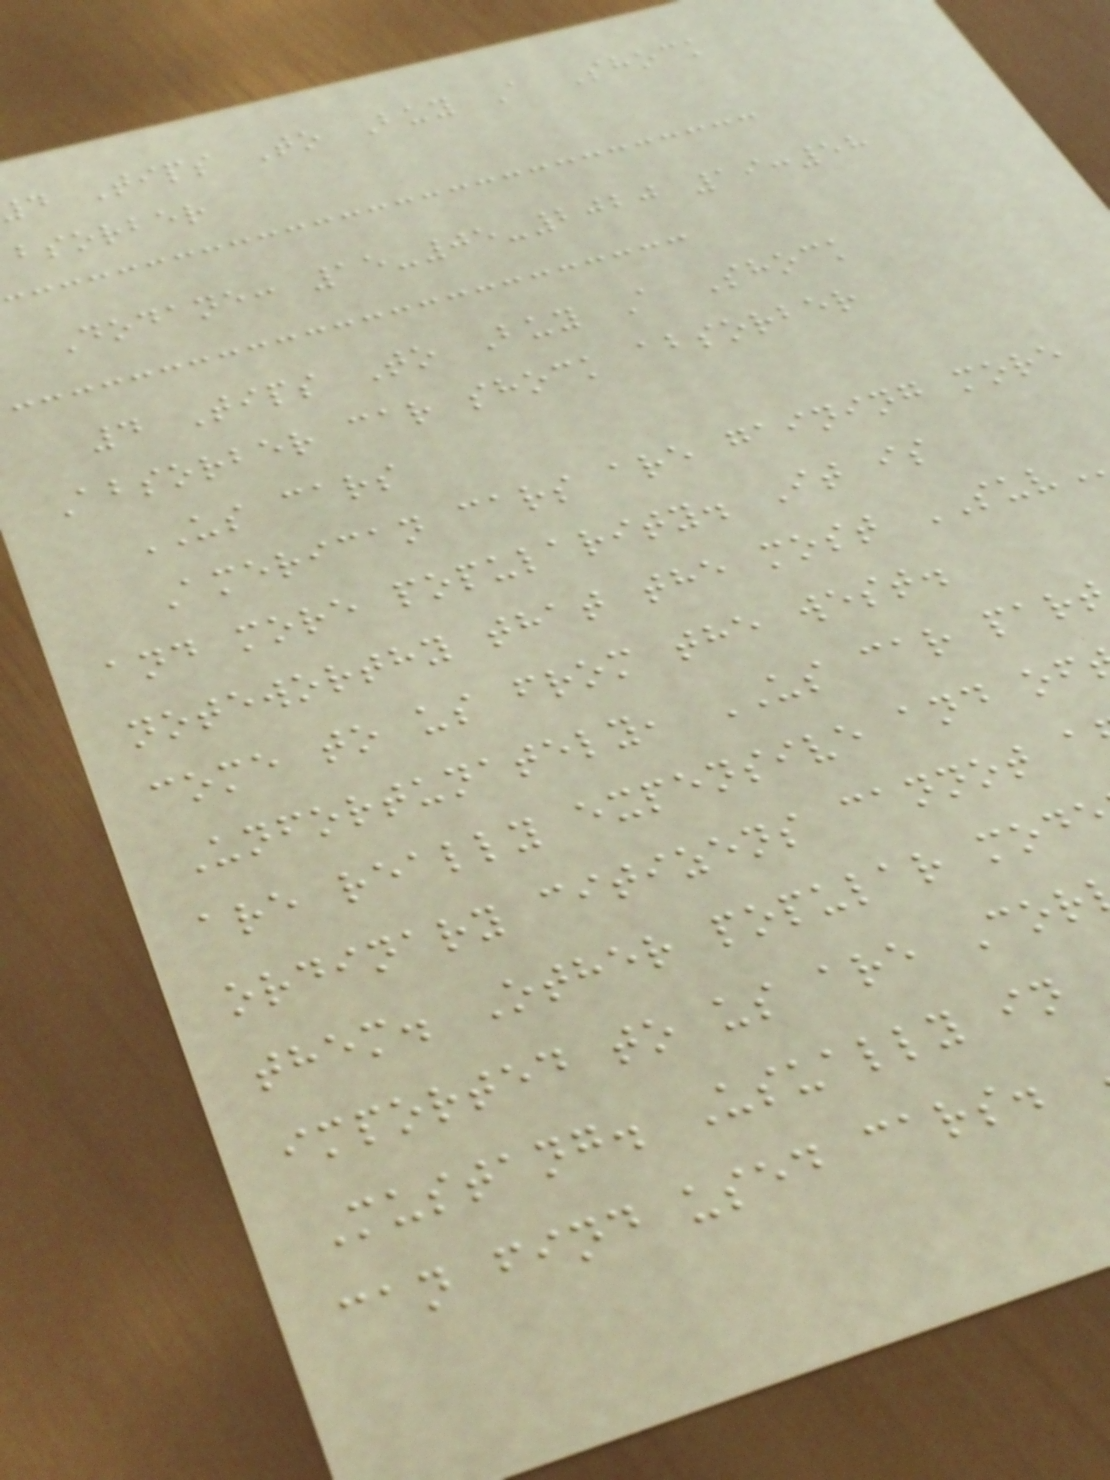d Tips To Buy A Shock
bsorber
Dodane: 15-05-2020 19:58
4 Tips To Buy A Shock
Absorber car shock absorber
US cars
American cars are gaining more
and more popularity. It is
noteworthy that the most SUV
come to us from the west.
Unfortunately, US car part
are really expensive and of
ordinary citizens cannot a
them. Other popular mod
imported to us are Cor
Mustang. Usually in
can find used cars.
